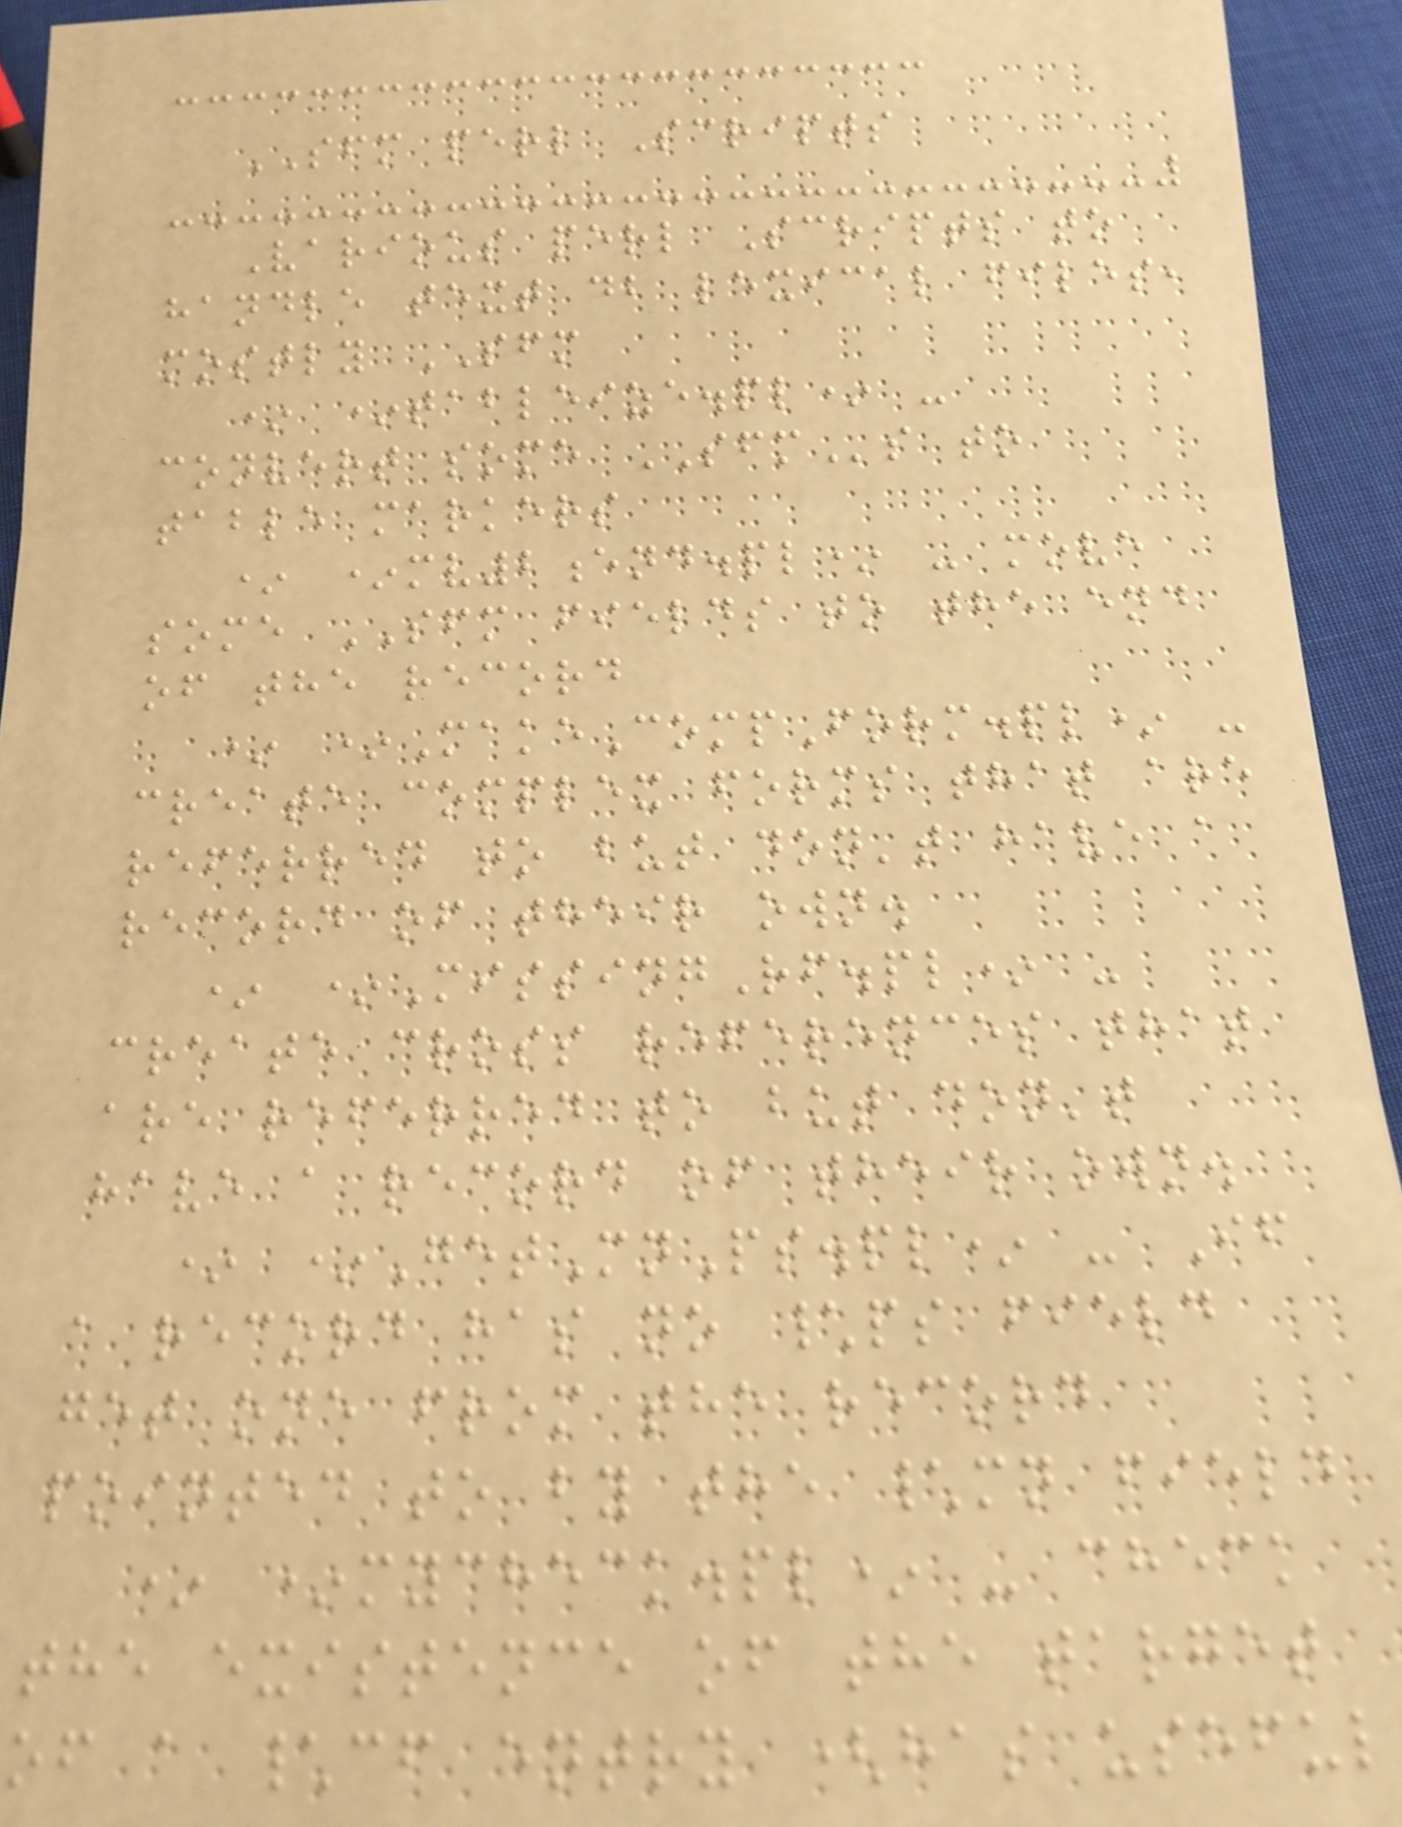SFM perl Scripts
Various perl Scripts to
handle text db lexical files,
mostly SFM
* *tableize.pl* -
convert some SFMs to
table markers
* *mv2end.pl* - move
some SFM fields to the end
of the record
* *MakeCompForm.pl* -
create complex forms that are
referred to but don't have a
record of their own.
* *MissingRf.pl* -
create cross references that
are referred to but don't
have a record of their own.
* *GetMnPs.pl* - If
a record has no \ps field
get one from the record
pointed to by the \mn field
* *mycheck.pl* - check
the existence of the target
of a \cf entry (has useful
